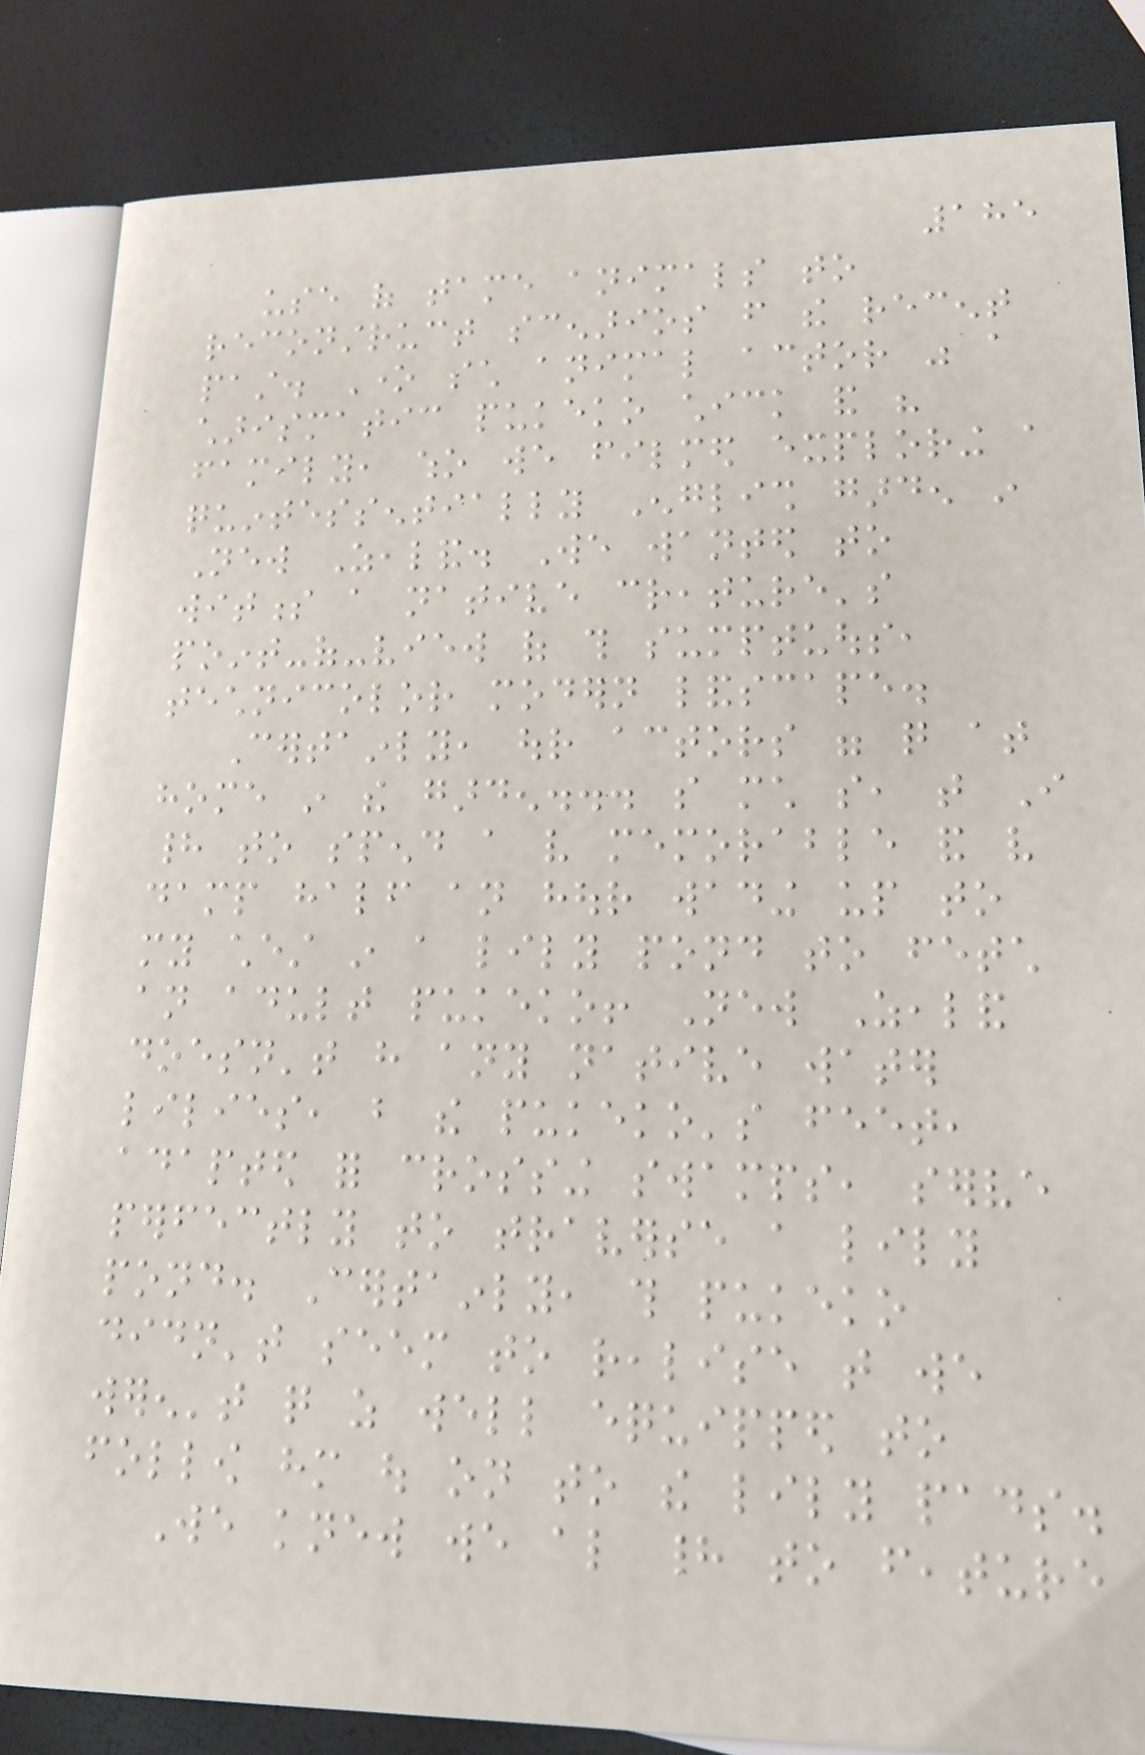185
use of tame animals to
reconstruct scenarios from the recent
past. One such animal actor was a
charismatic pukeko chick and his
family, who we filmed exploring a
quintessentially English garden in
New Zealand. We wanted to
witness a native creature's
point-of-view of this sumptuous,
technicolor modern landscape.
Certainly, our actors were quite at
home in the garden... so much so, that I
had to spend a very memorable and very
damp half an hour wading up to
my chest in a lily pond to fetch
an adult pukeko! New Zealand
doesn't have any native water
lilies, but the pukeko's feet,
adapted for crossing swamps, serve
perfectly to traverse a lily
pond. Certainly, this pukeko
didn't seem to realise that we
weren't quite as well equipped to
follow him out on to the lily pads.
We knew we also had to feature
